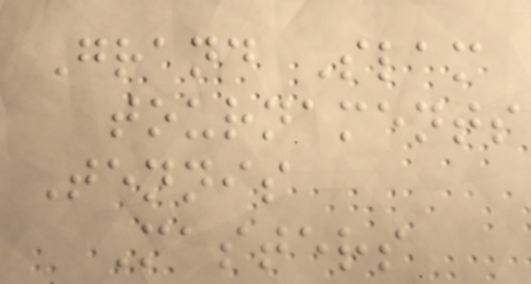Grand Slam
tournaments
Tennis
Masters
